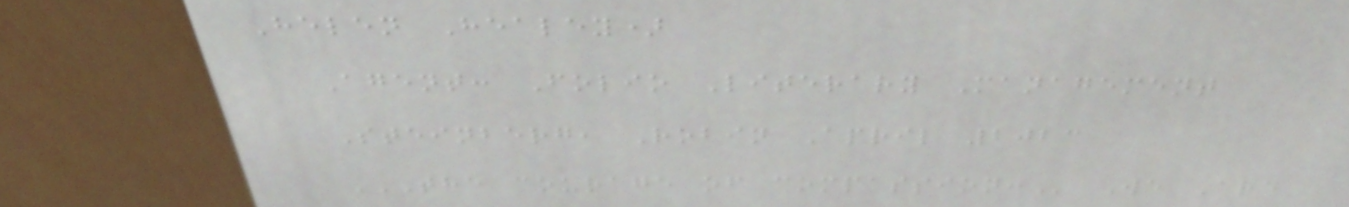Helen Healey)
Agent: Folio Literary Management
Steinberg, Robin April 2023
THE COURAGE OF COMPASSION: We Are
